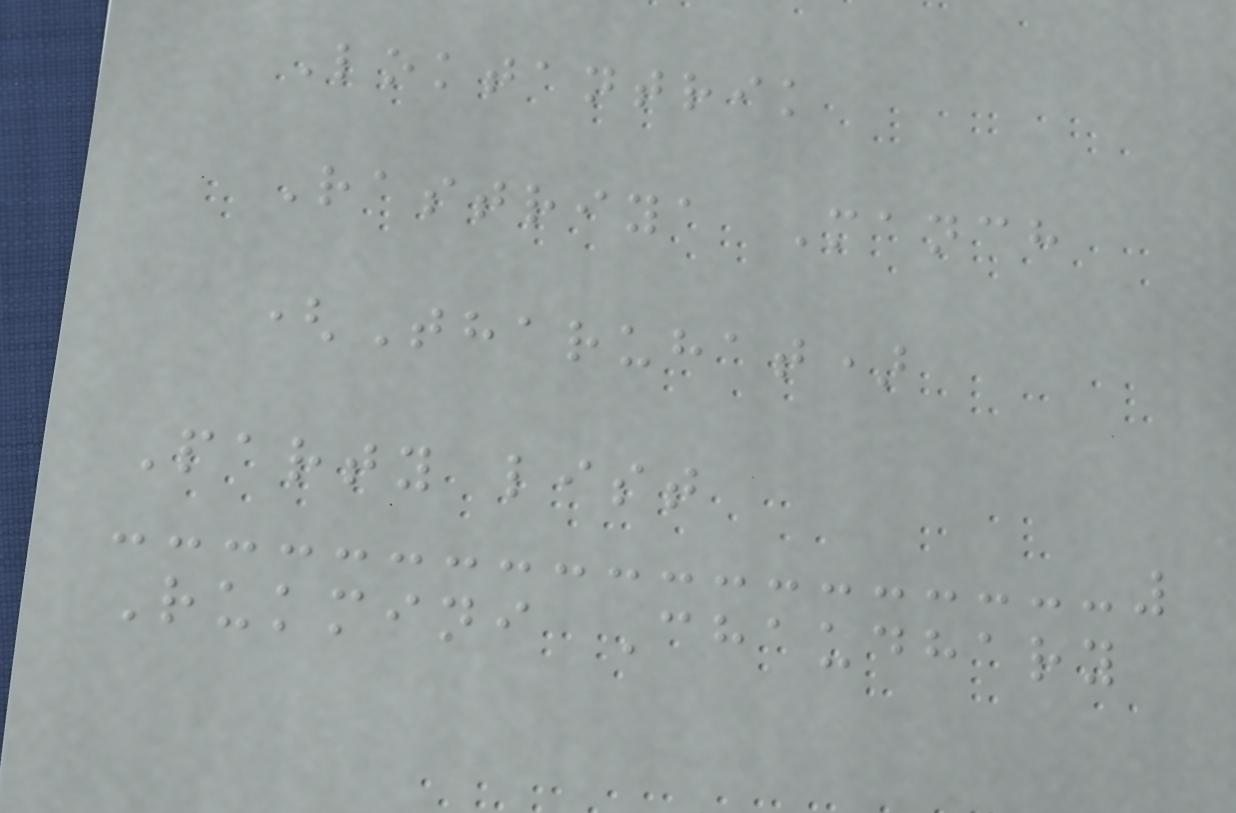Loktantrik
Rastriya Manch
(Tharuhat)
Party list
Rukmini Chaudhary
